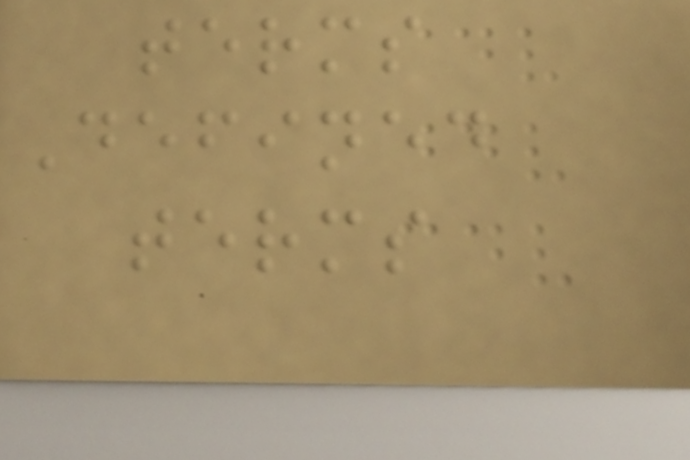terms
Defined
terms
